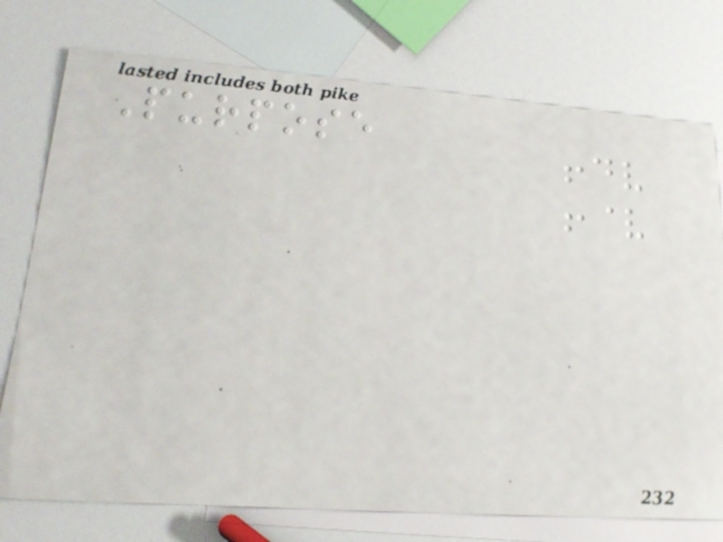Purpose
